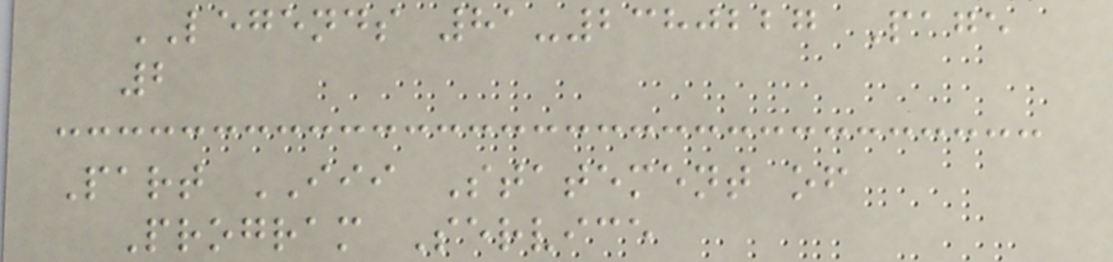LEGENDS 81-2380227 Page
2
Part III Statement of
Program Service
